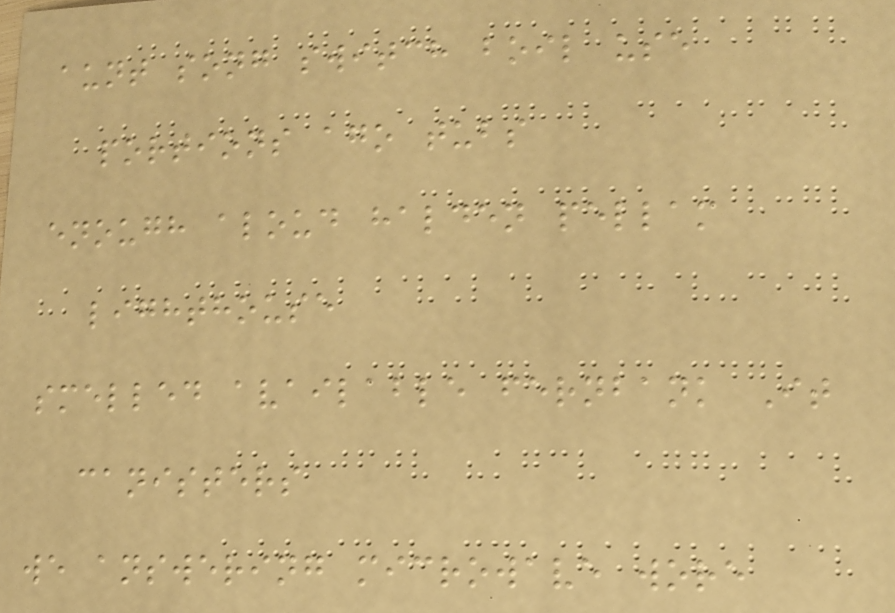aunt song switch boil use
portions ago tubs
enough aloud halden pellam
lighthouse
smelled available fernbank It
canisters
we answering microwave wore
